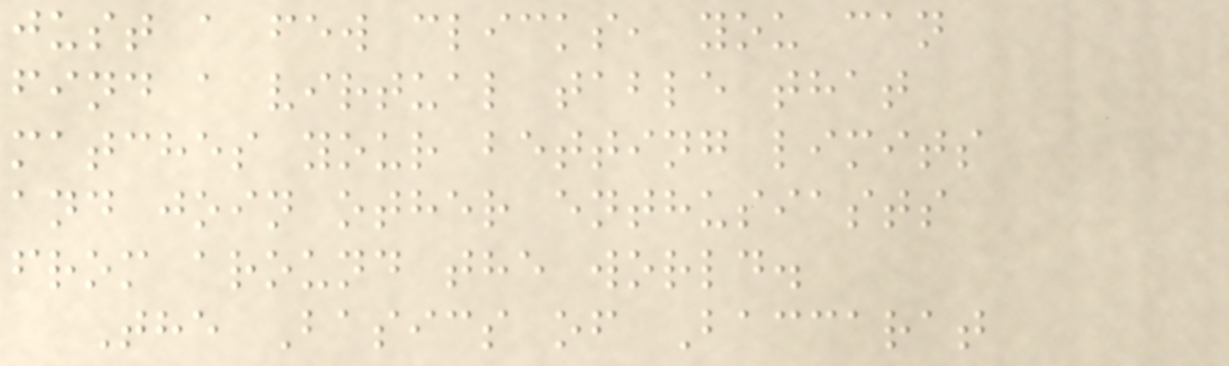just a few clicks, you can
find a virtual table that
matches your betting limits
and join other enthusiasts
from around the world.
The Basics of Baccarat
